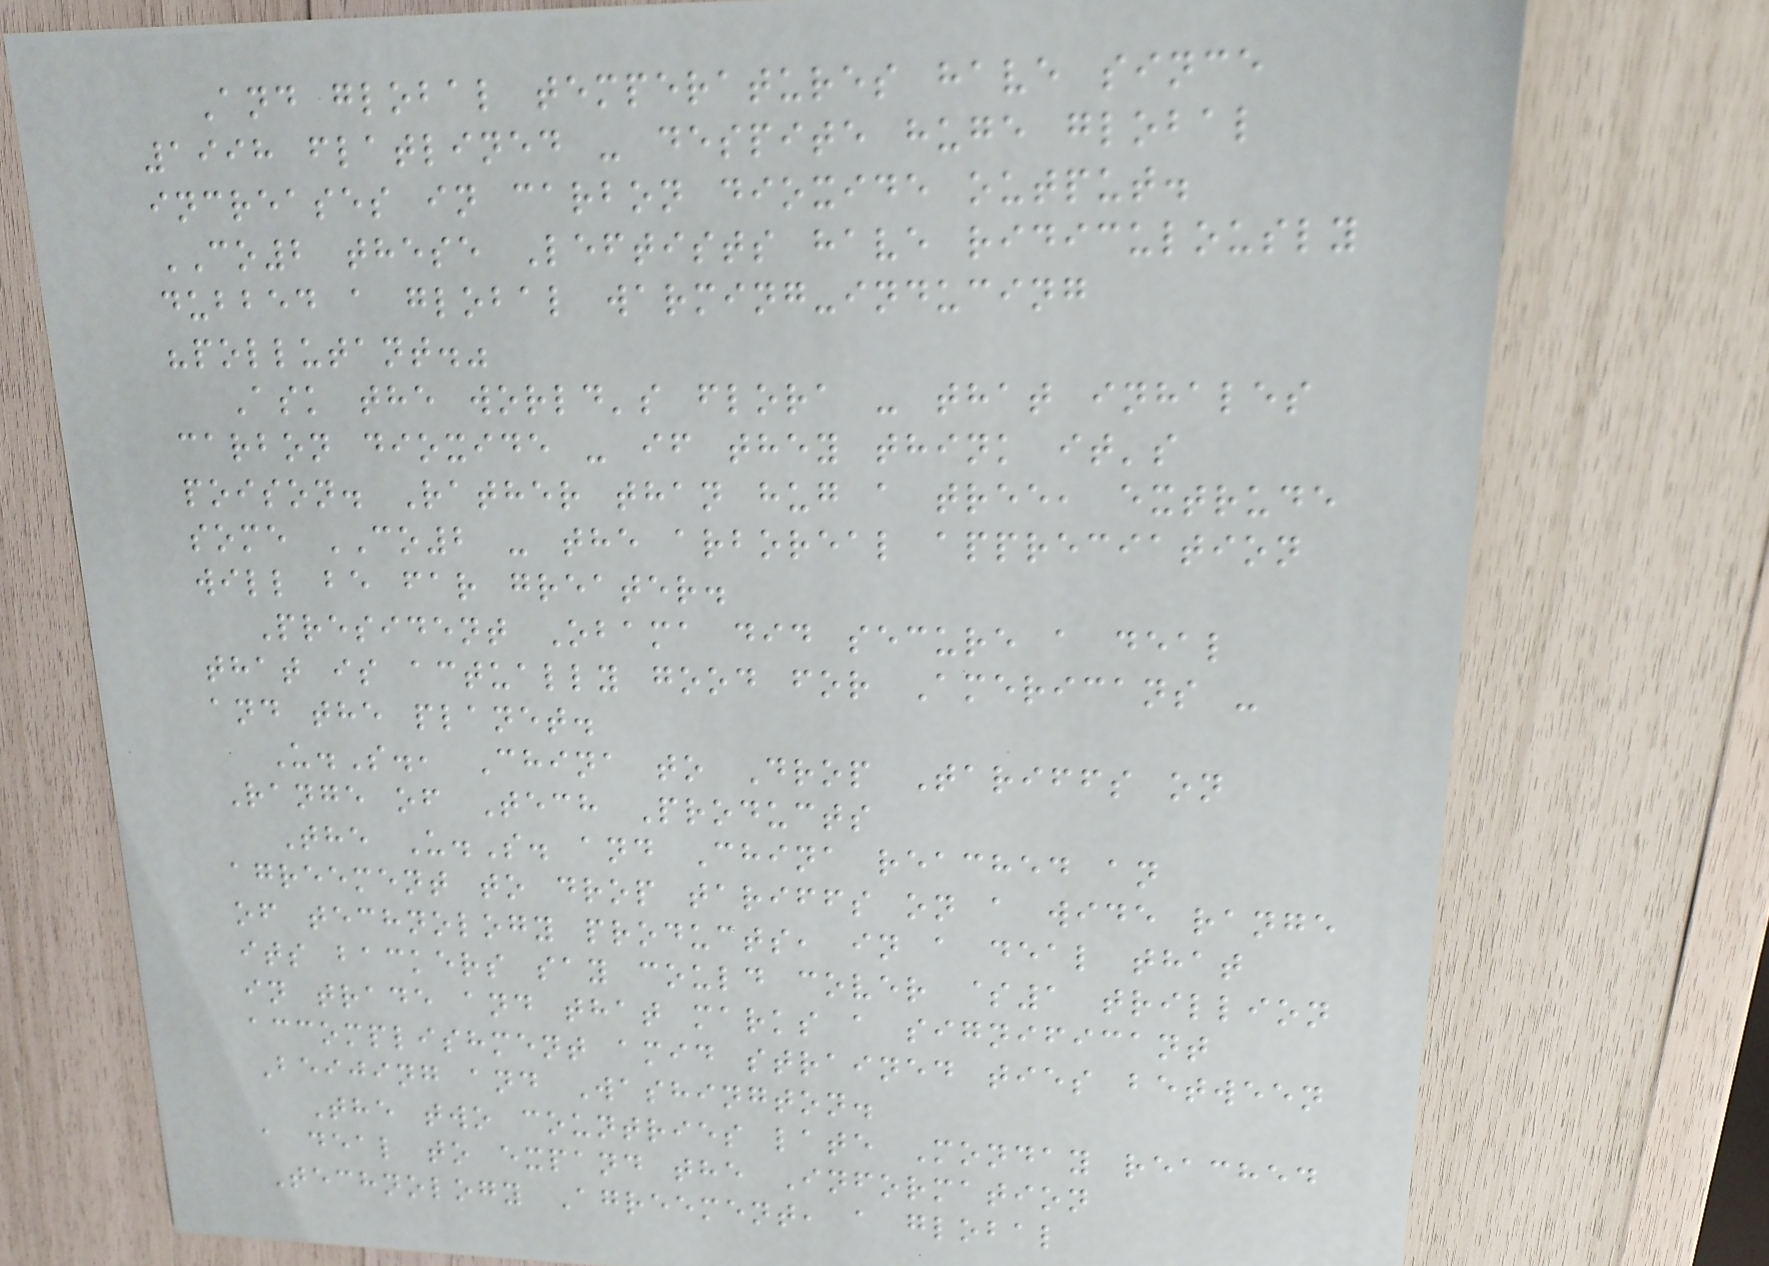And global temperatures have since
1998 flatlined - despite huge global
increases in carbon dioxide output.
CO2 these Leftists have ridiculously
dubbed a global warming-inducing
"pollutant."
Ask the world's flora - that inhales
carbon dioxide - if they think it's
poison. Rather than hug a tree, extrude
some CO2 - the arboreal appreciation
will be far greater.
President Obama did secure a deal
that is actually good for Americans -
and the planet.
U.S., China to Drop Tariffs on
Range of Tech Products
The U.S. and China reached an
agreement to drop tariffs on a wide range
of technology products, in a deal that
its backers say could cover $1 trillion
in trade and that marks a significant
accomplishment amid strained ties between
Beijing and Washington.
The two countries late Monday reached
a deal to expand the Information
Technology Agreement, a global
